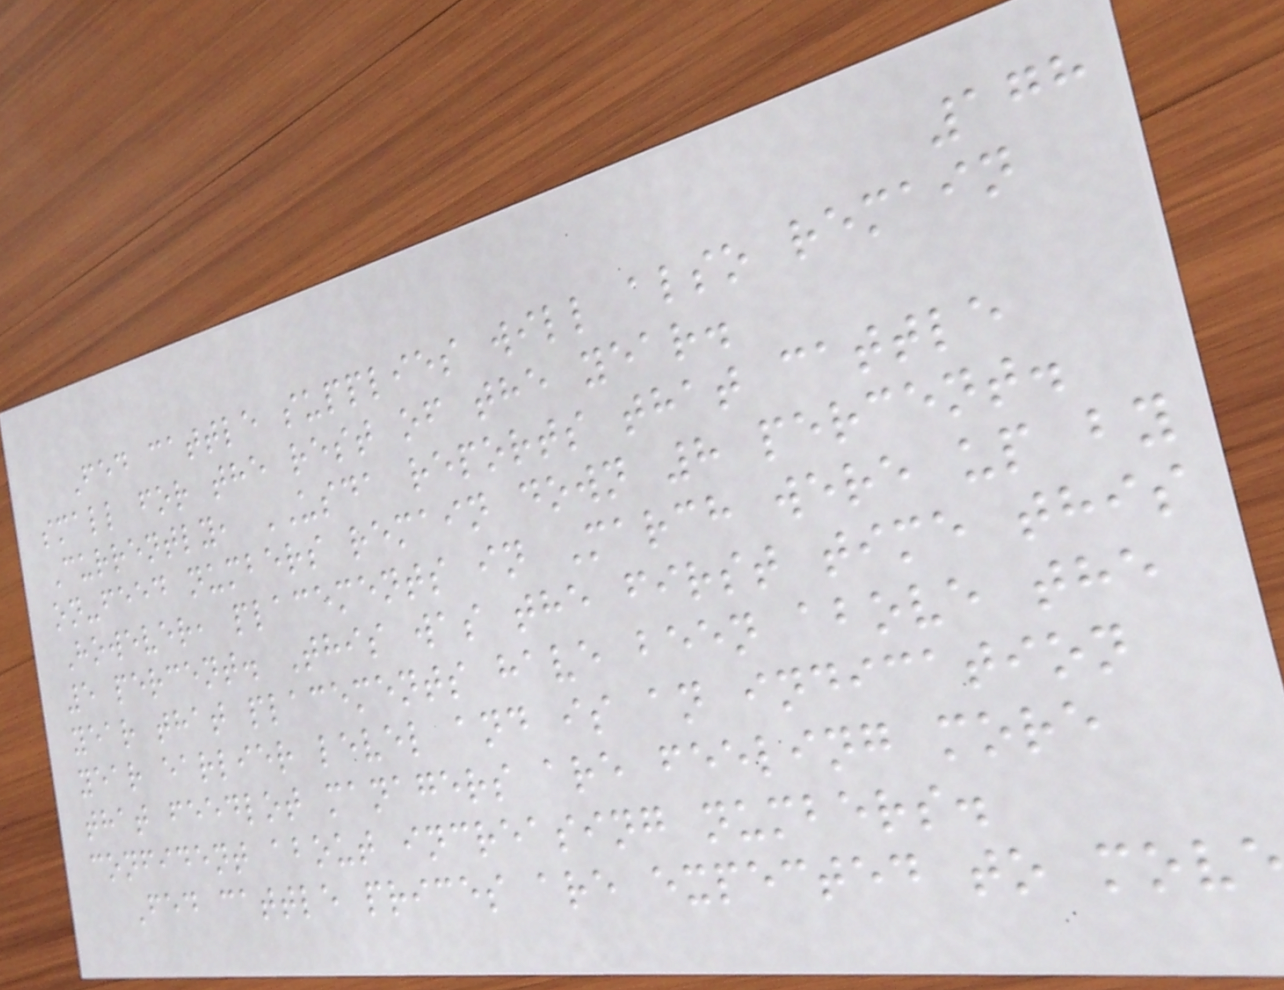178
Fed cattle supplies will also remain
small for the rest of the year.
Currently, USDA reports that cattle
on-feed numbers remain down 8 percent.
However, placements in March were up by
5 percent. This was the first time this
year that placements have been above the
year earlier level and is an indication
that feedlot managers are feeling more
confident about increasing numbers.
Fed cattle prices are expected to move
